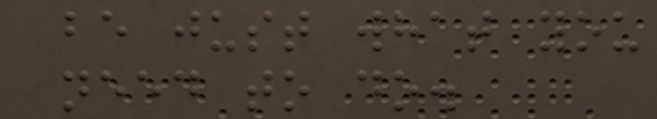be just what you
need to do.
